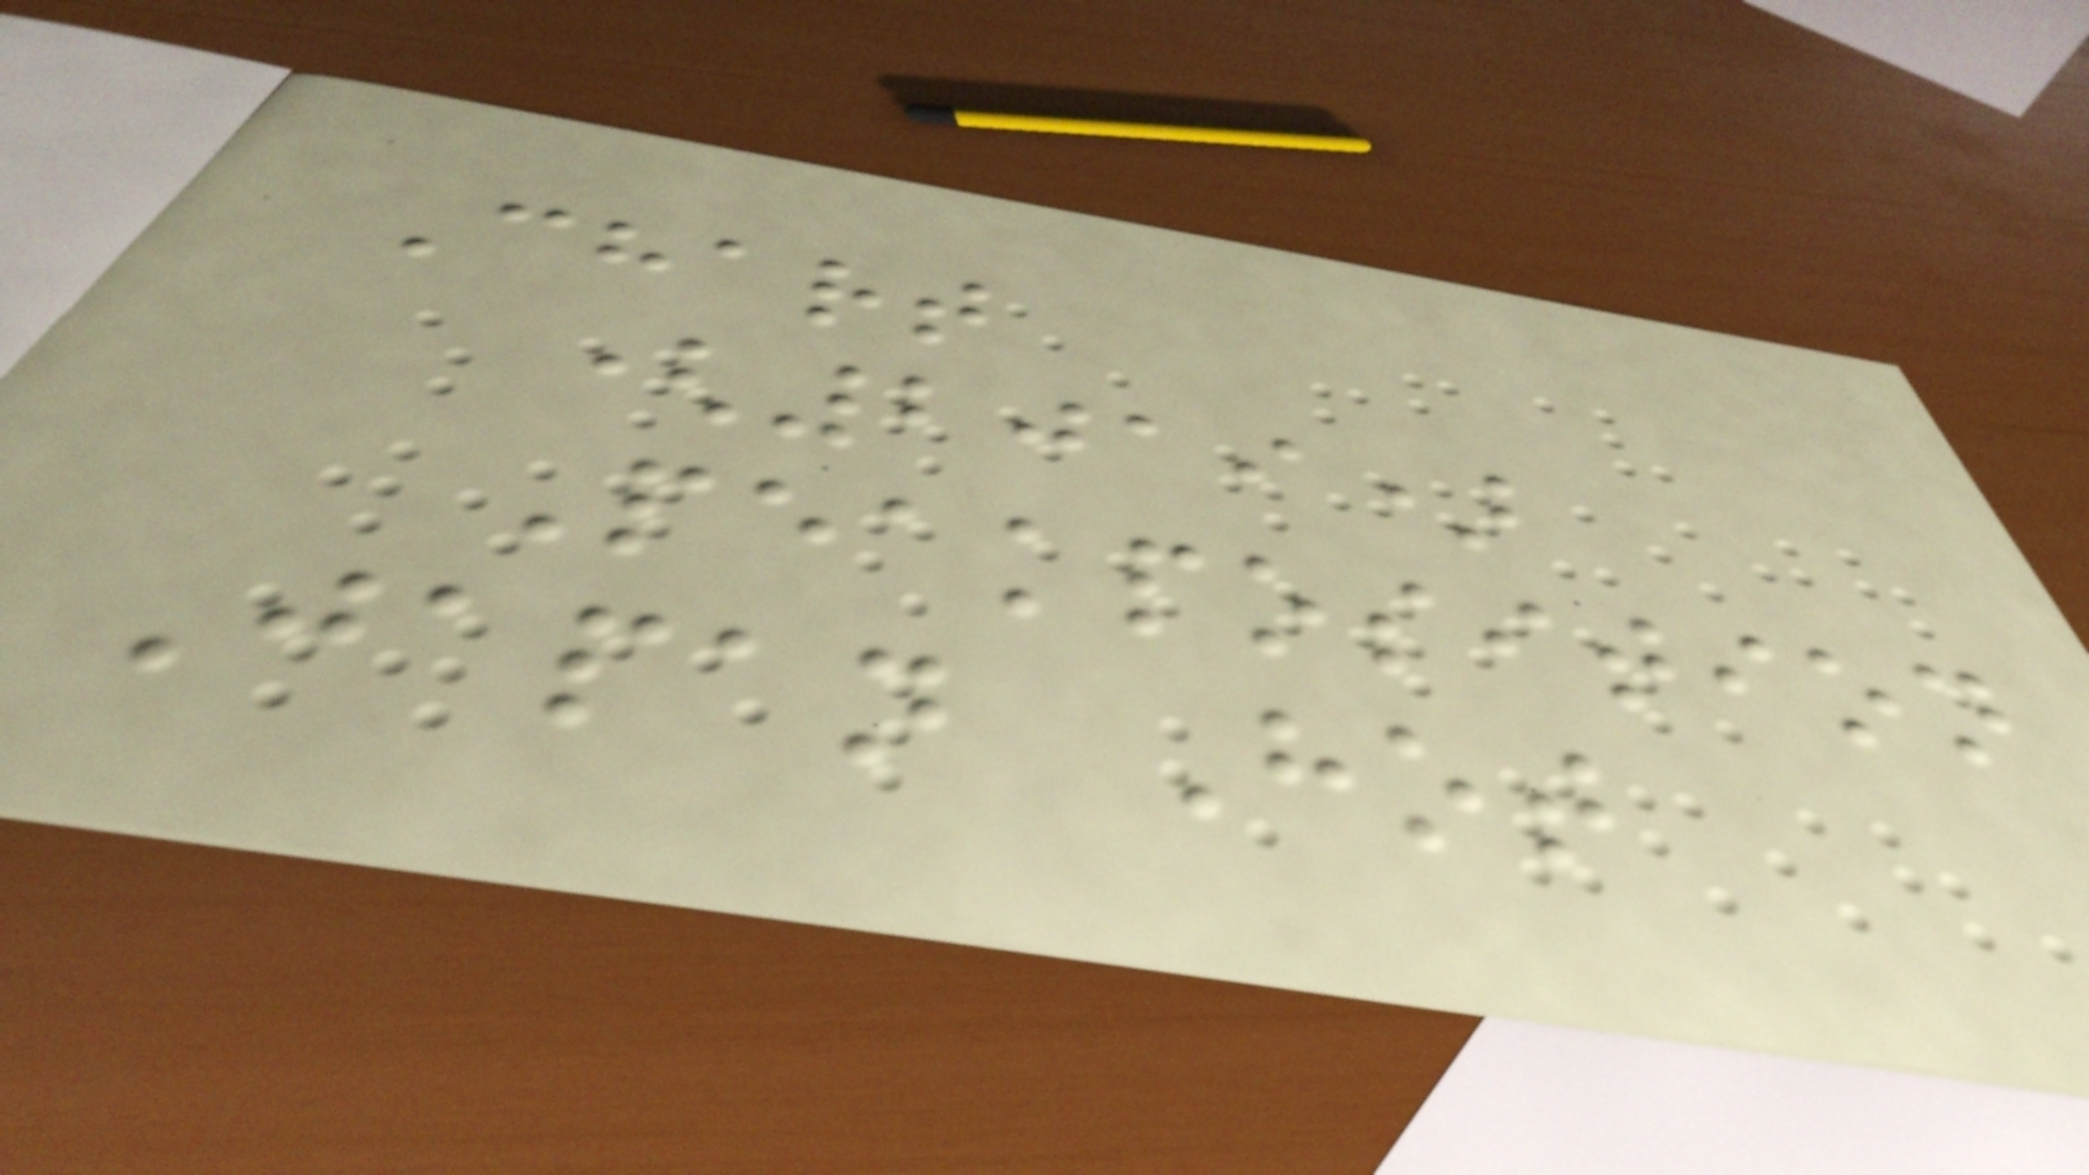Chart
(2019)
Peakposition
Japan Hot
